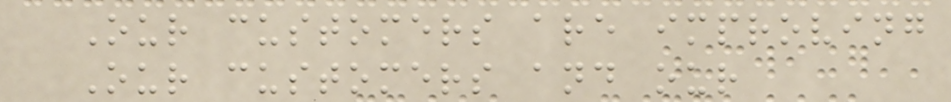Our customers are improving
Our customers and our
